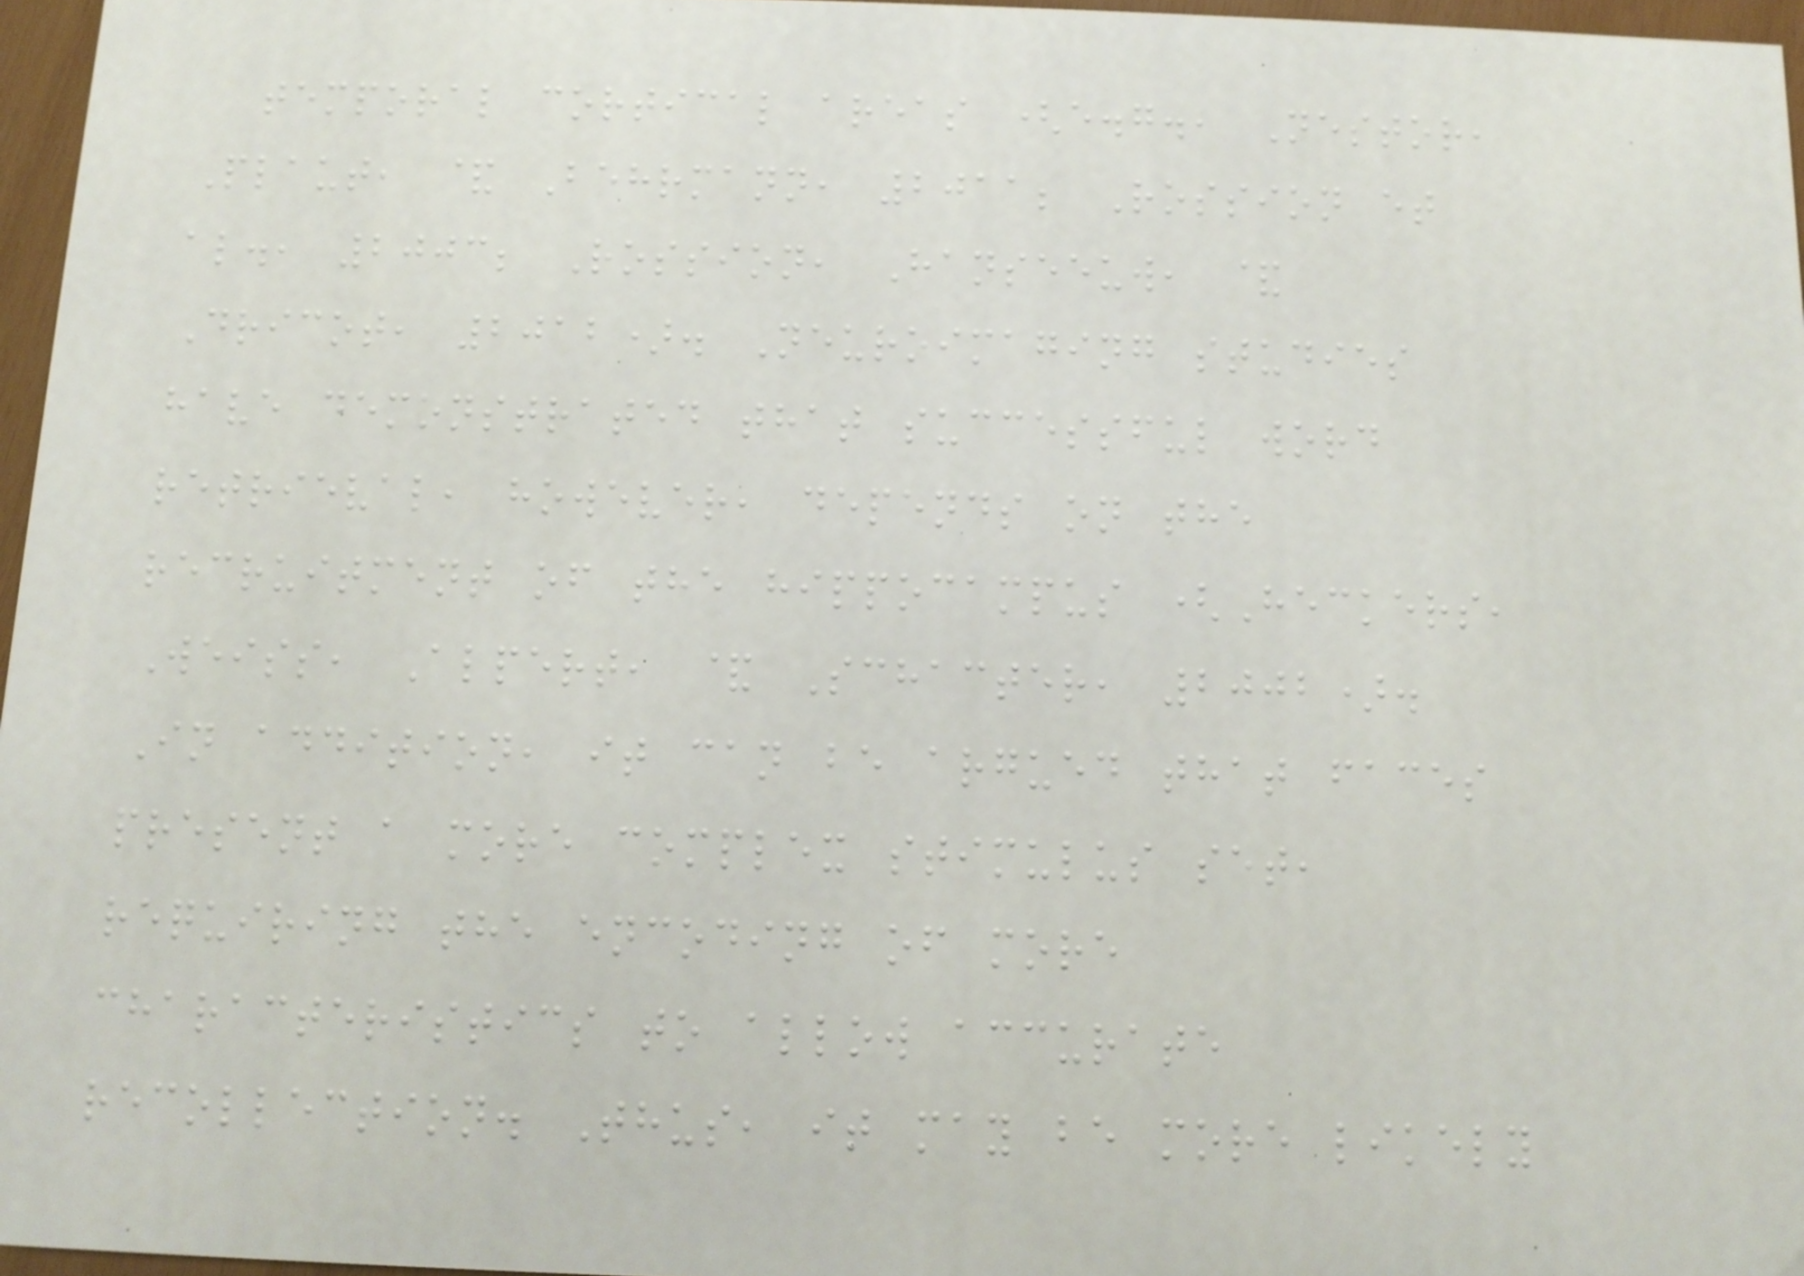temporal cortical areas (e.g., Nestor,
Plaut, & Behrmann, 2011; Rossion et
al., 2003; Rossion, Hanseeuw, &
Dricot, 2012). Neuroimaging studies
have demonstrated that successful word
retrieval, however, depends on the
recruitment of the hippocampus (Heckers,
Weiss, Alpert, & Schacter, 2002).
In addition, it can be argued that faces
present a more complex stimulus set,
requiring the encoding of more
characteristics to allow accurate
recollection. Thus, it may be more likely
